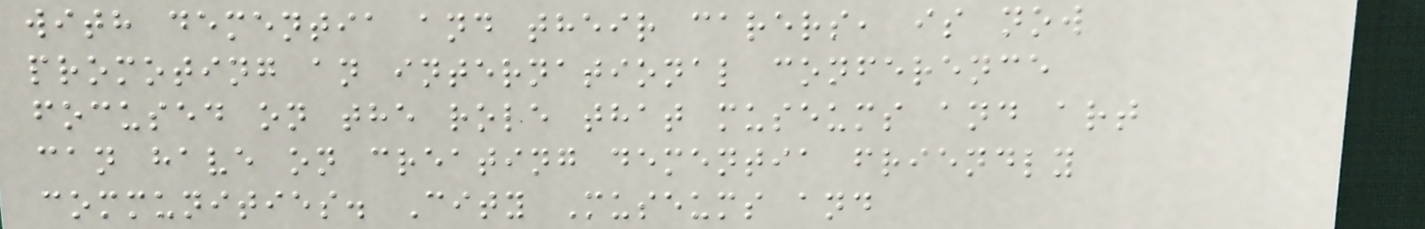with dementia and their carers, is now
promoting an international conference
focused on the role that museums and art
can have on creating dementia friendly
communities. City Museums and
